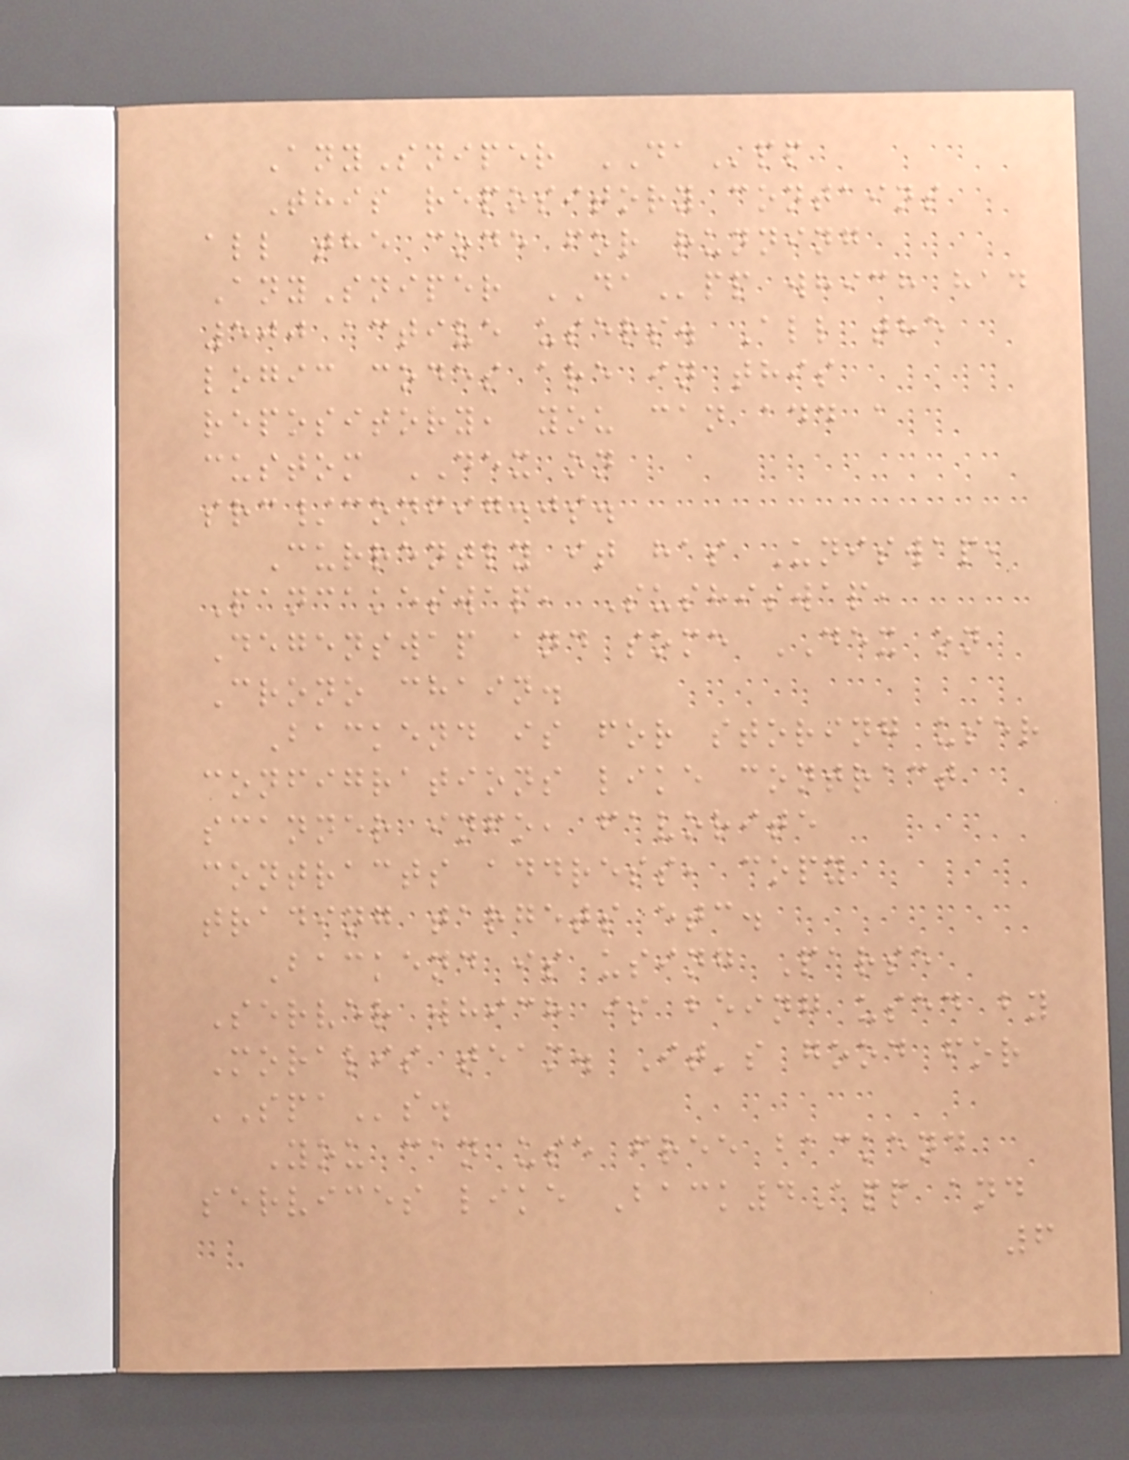AnySniper DApp
This repository contains
all the code for running
AnySniper DApp which had
500 active users. All the
logic codes are in this
repository, you can add a
custom DEX on
src/config.js.
Currently it has Uniswap,
Pancakeswap, Sushiswap,
Degenswap and some DEX on
Crono chain.
Backend is for storing user
configrations like contract
scanner info, favorite
contracts address, copy
trading targets etc.
Backend is using Parse
Server which is being used by
Moralis team. It's good for
SPAs.
You can use free backend
services like Back4App and
6
